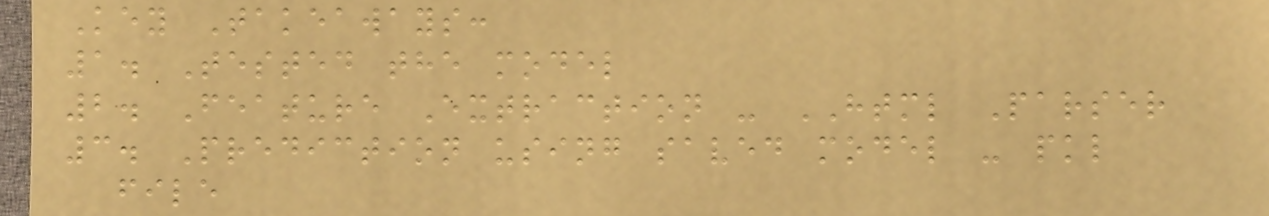Key Takeaways:
1. Tested the model
2. Feature Extraction - HTML Parser
3. Prediction using saved model - pkl
file
